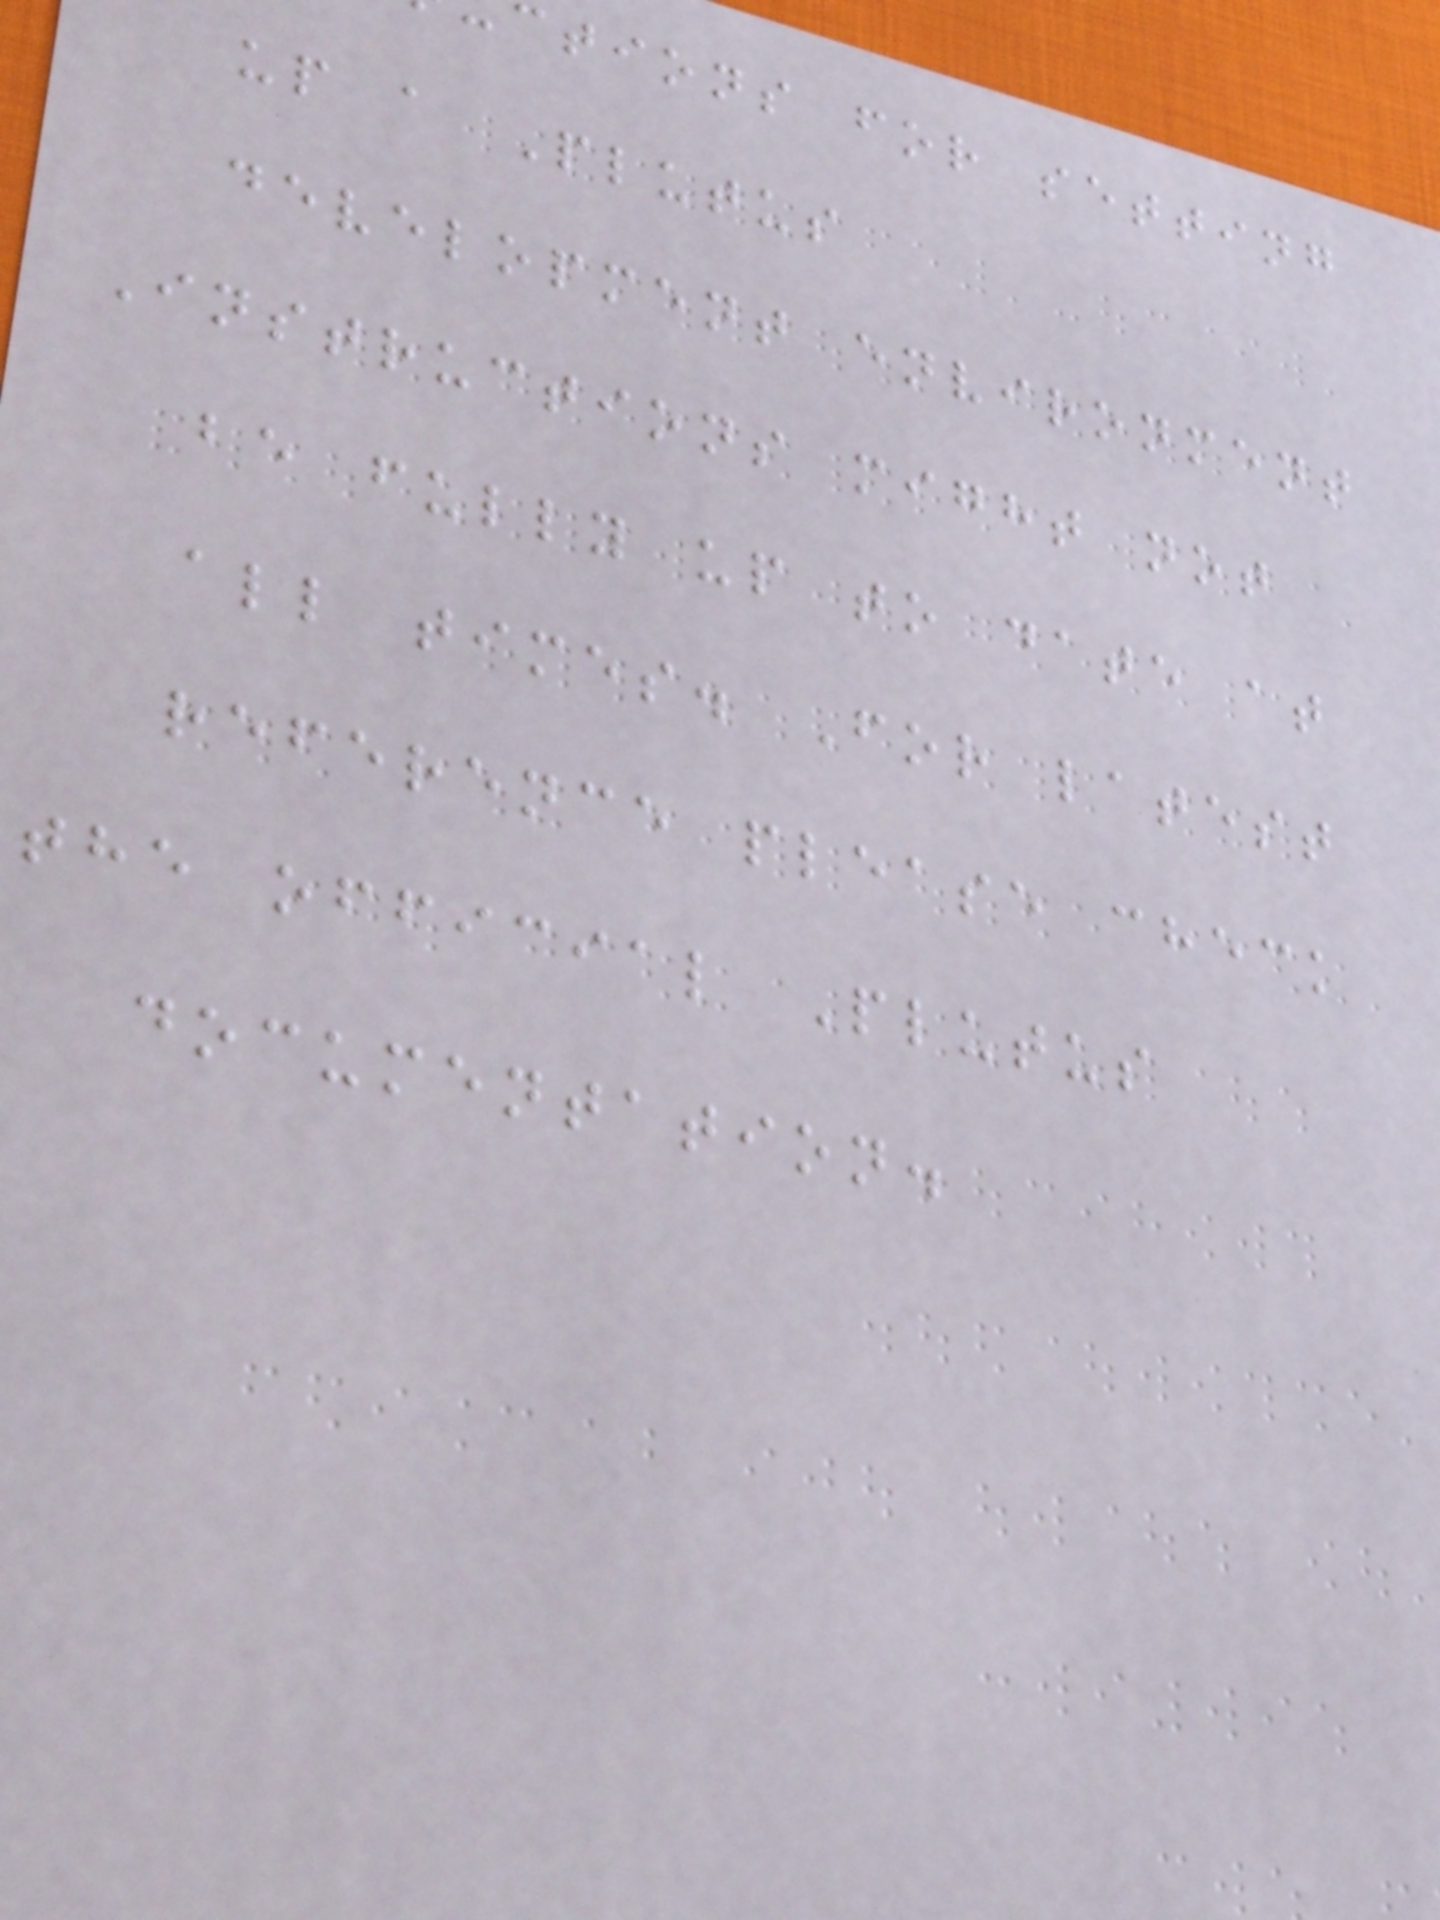tions for setting
up a Plutus
development environment
Instructions might not
be fully up to date at
all times. For latest
reference please check
the official Plutus
documentation.
